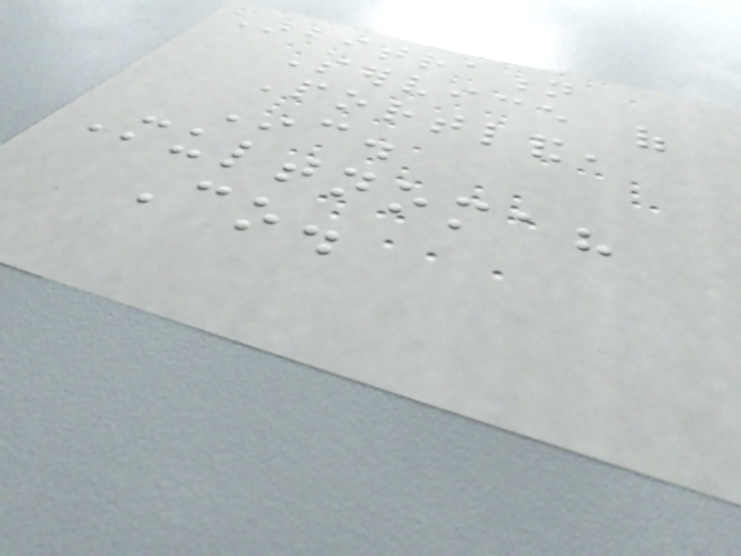Arbitration
Service of
Portland,
Inc.
Multnomah
Co.
